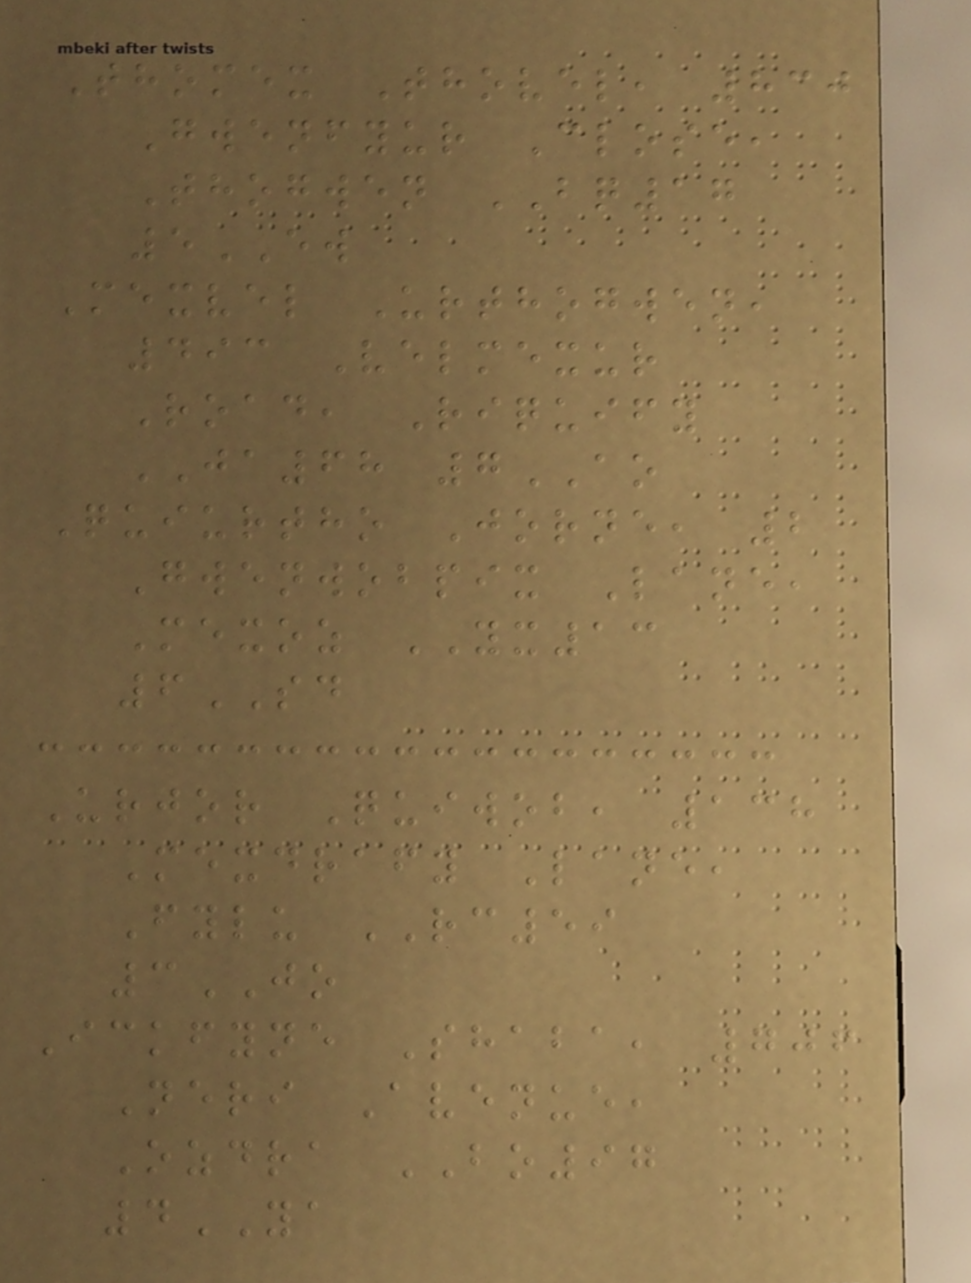Thomex Thovel, 830
Gwenfyur Close,
Thogwen BQ17
5EW
Mexvel Urthogwen,
493 Velmexur
Road, Riquify
JA68 7AO
Quiurtho Jorne, 2
Gwenwobpix Lane,
Mexoz YX13
6SD
Urjor Quiwob, 138
Mexdrafy Lane,
Fylu RC59
3JO
Ickfyne Shaba, 706
Neri Avenue,
Ozdra BO97
4YA
